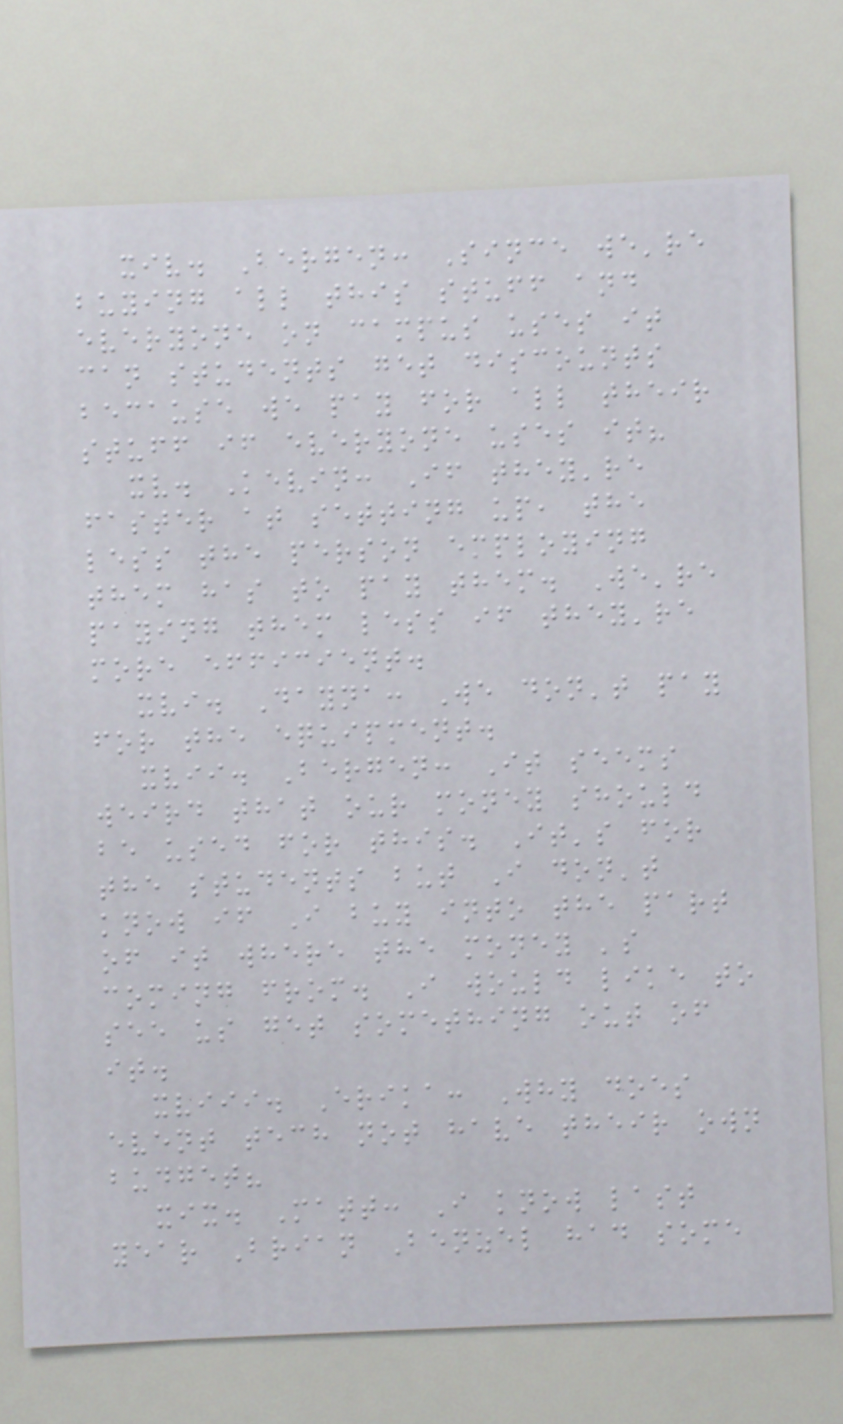xiv. Bergen: Since we're
buying all this stuff and
everyone on campus uses it
can students get discounts
because we pay for all their
stuff if everyone uses it?
xv. Kevin: If they're
faster at setting up, the
less the person employing
them has to pay them. We're
paying them less if they're
more efficient.
xvi. Dayna: We don't pay
for the equipment.
xvii. Bergen: It seems
weird that our money should
be used for this. It's for
the students but I don't
know if I buy into the part
of it where the money 's
coming from. I would like to
see us get something out of
it.
xviii. Erika: Why does
event tech not have their own
budget?
xix. Matt: I know last
year Brian Benzel had some
